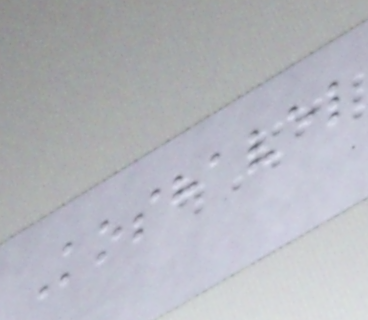Koshavel
